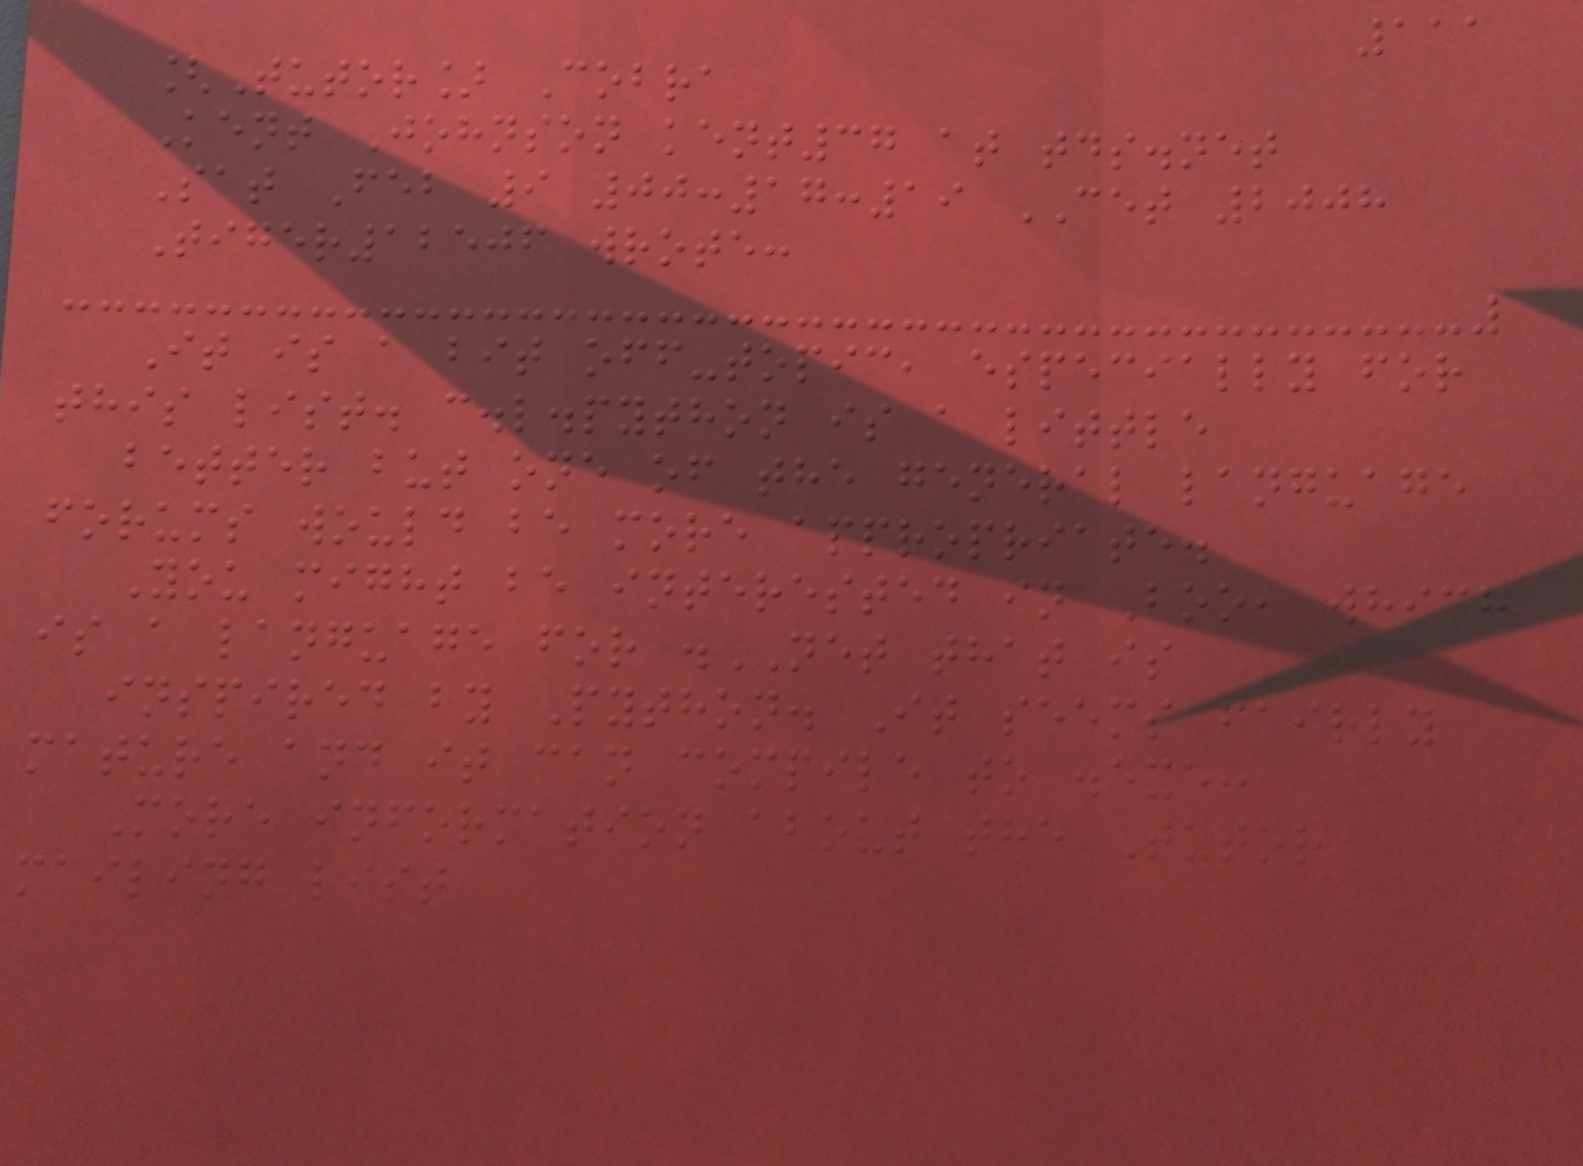111
[Tutor] Cobra
Kent Johnson kent37 at tds.net
Sat Feb 9 00:17:19 CET 2008
Tiger12506 wrote:
It is a bit off-topic, especially for
this list. c.l.python is a little
better but one of the general language
forums would be more appropriate.
You might be interested in Boo, which
is a language for .NET that is
inspired by Python. It seems fairly
mature and it can compile to .exe:
More information about the Tutor
mailing list
